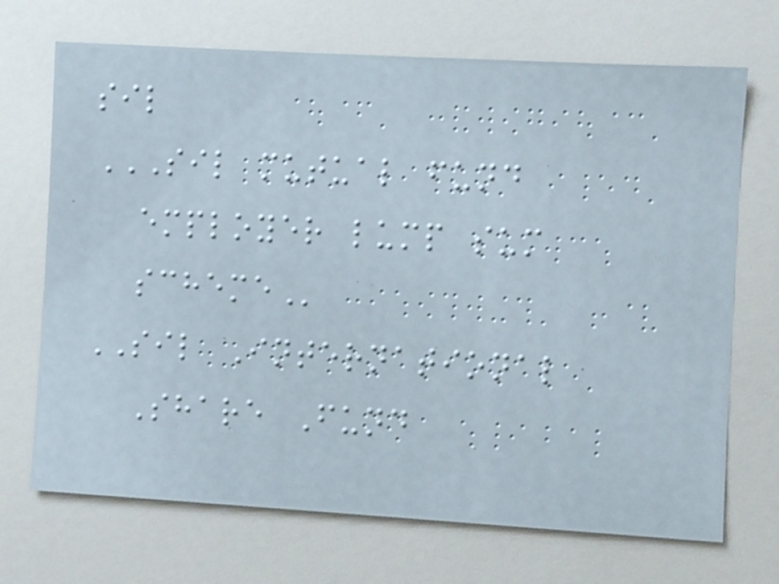sil
SIL MUTUAL FUND
EMPLOYER LUMP SUM
SCHEME
SIL International
Share Fund
